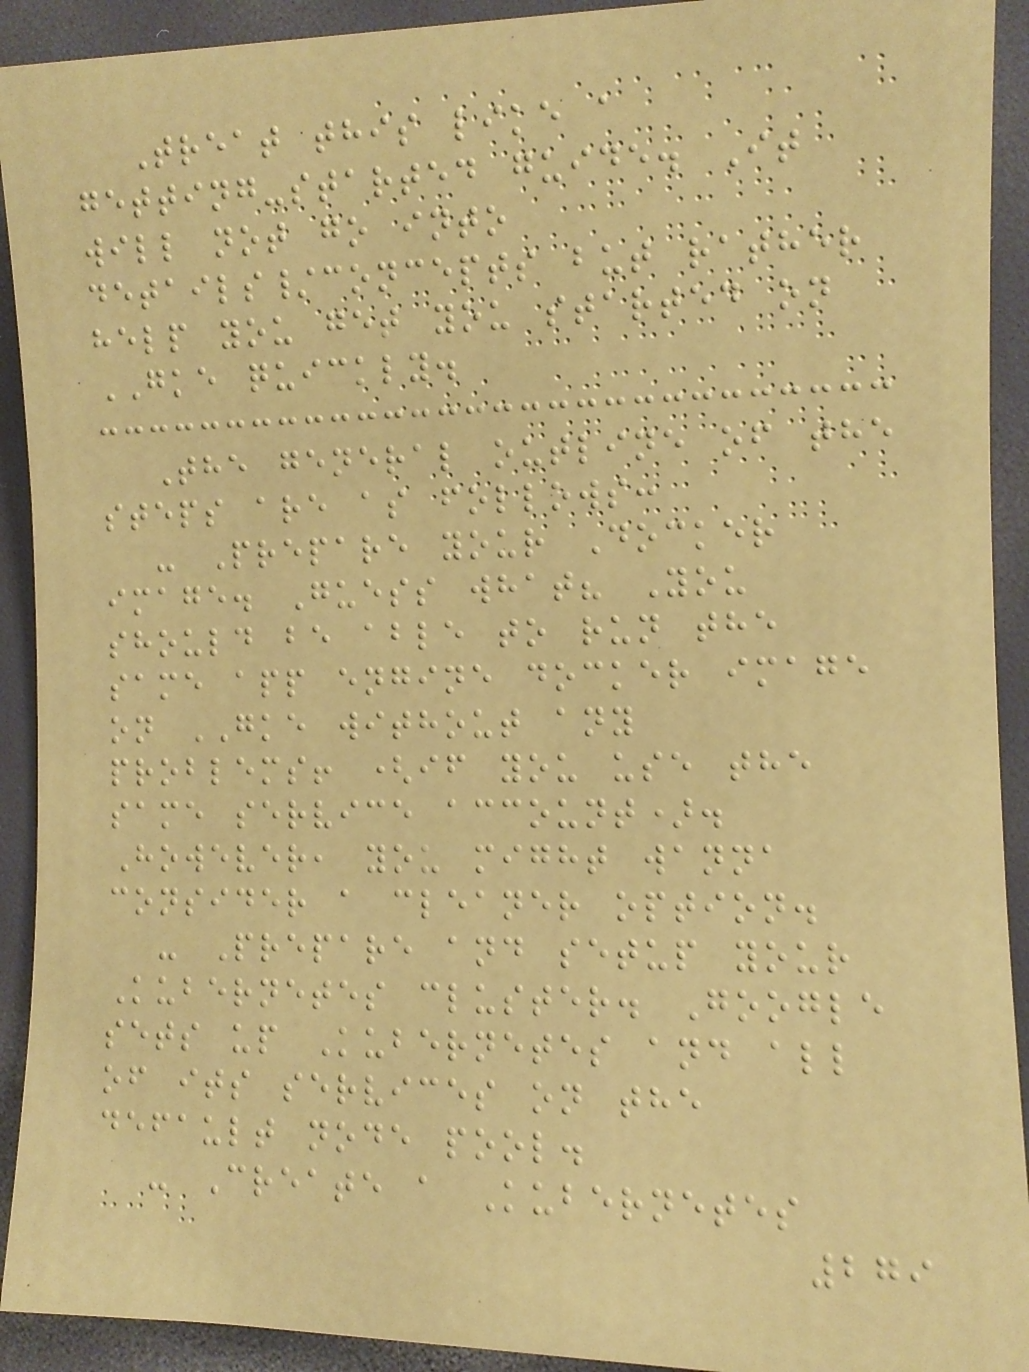Treat this like a
getting-started guide. It
will not go into
details/concepts but rather
help you get you started on
GKE quickly.
The general outline of the
steps are as follows:
- Prepare your Docker
image. Guess what? You
should be able to run the
same app engine docker image
on GKE without any
problems! (if you use the
same service account).
However, you might wanna
consider a cleaner option.
- Prepare and setup your
Kubernetes cluster. Google
sets up Kubernetes and all
of its services on the
default node pool.
- Create a Kubernetes
279
